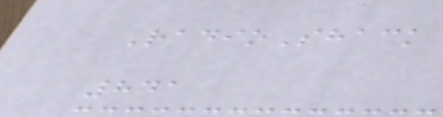RadioShack
841
